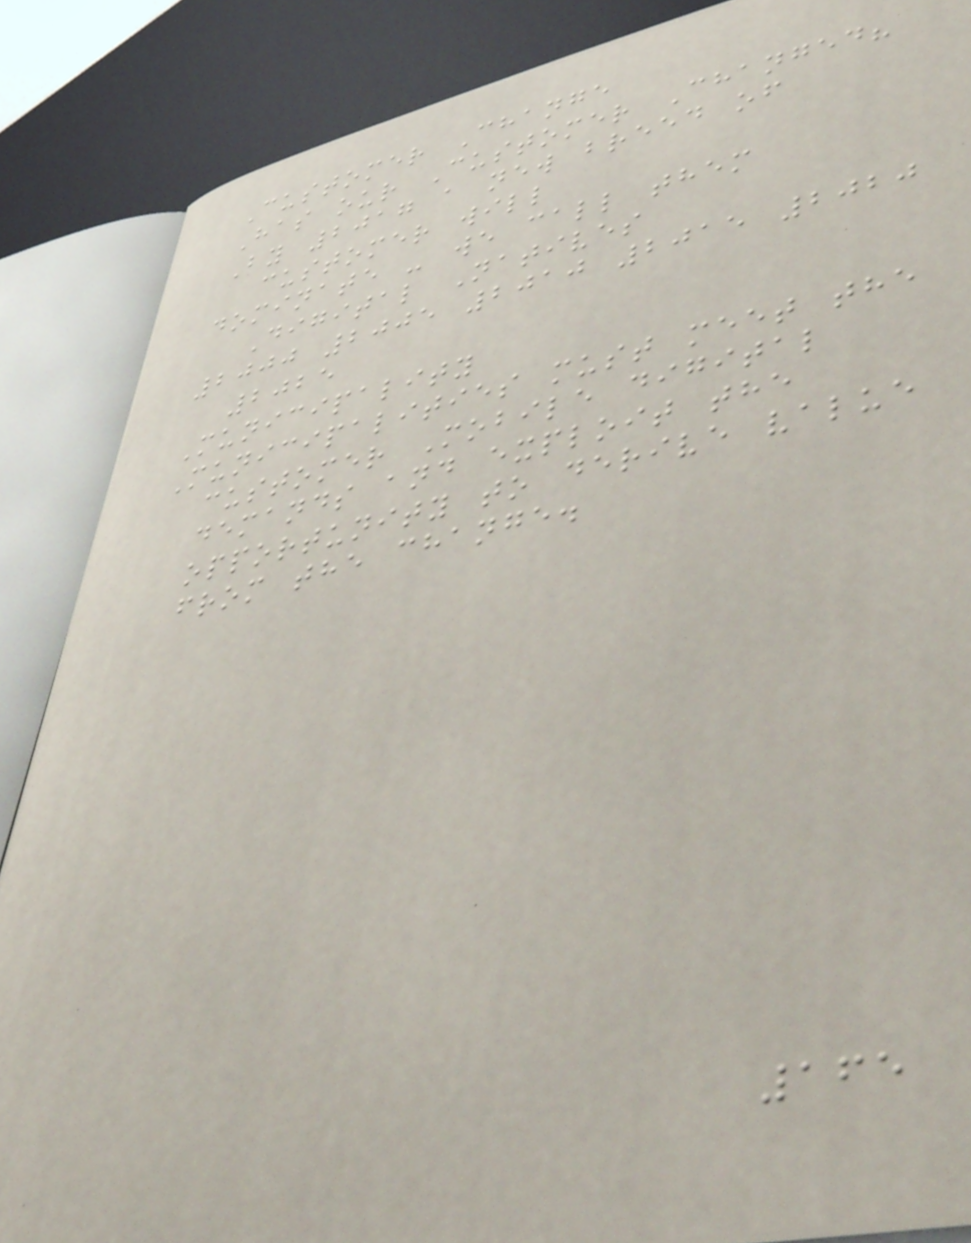Customer Change
Has our Customer Changed?
By 2017 a new breed of
customer will
dominate - we call them
Digital Natives
2000 2005 2010 2015 2020
2025
Municipality
Municipalities must meet the
customer Mobile digital
demands and exploit the
opportunity to derive value
from the change.
165
